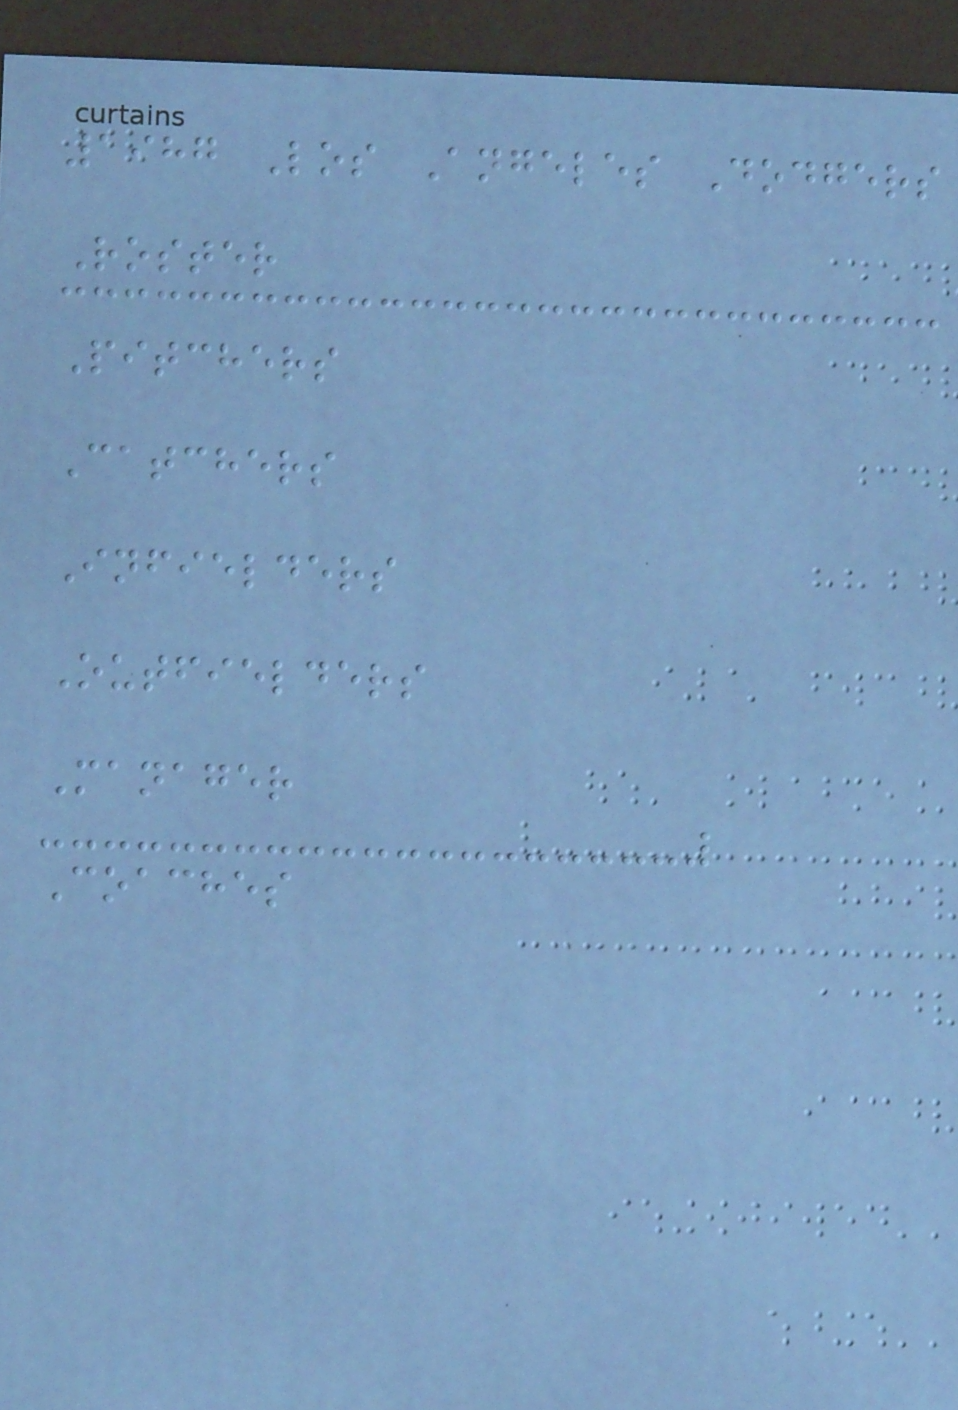1987 Los Angeles Dodgers
Roster
Pitchers
Catchers
Infielders
Outfielders
Manager
Coaches
